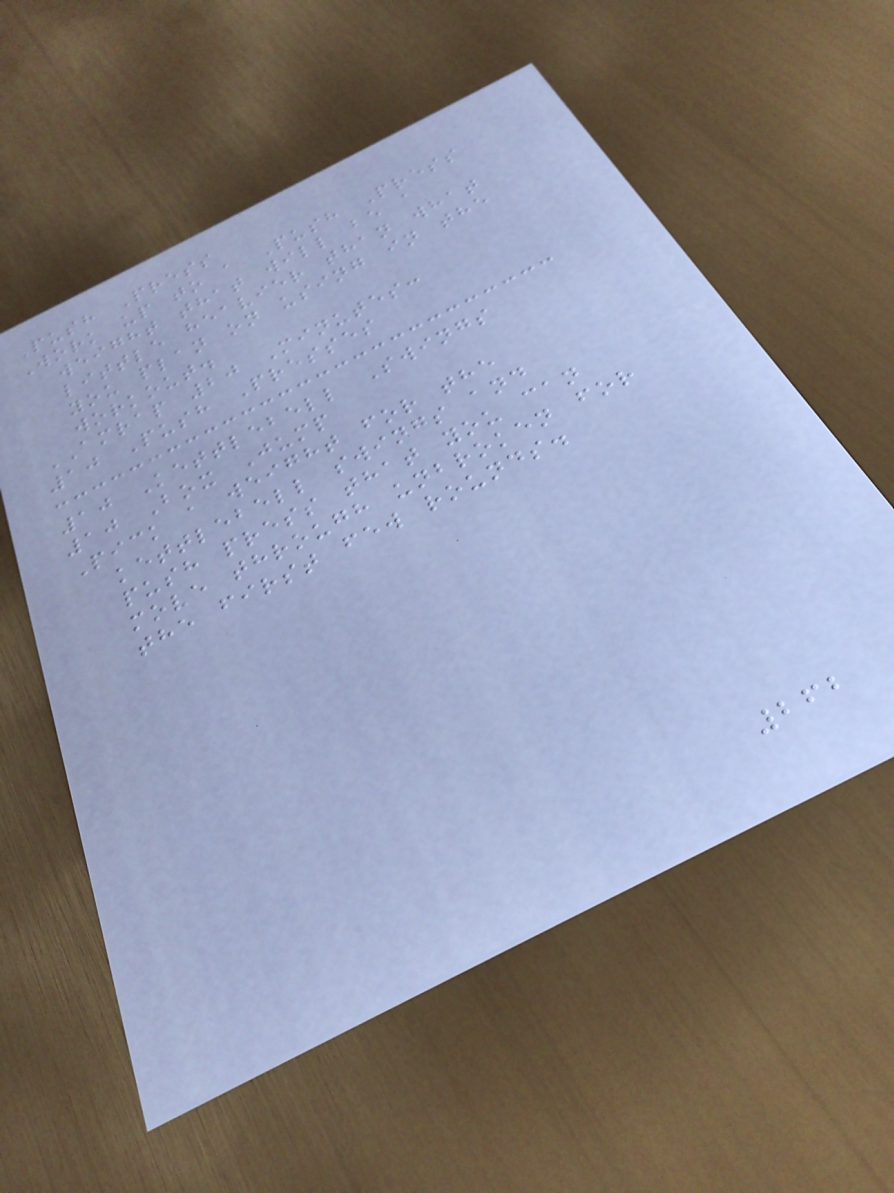Push Press
Work up to a Push Press
weight that will be a
little heavier than what
you plan on using in the
workout.
AMRAP 20 Minutes:
10 Push Presses
10 Kettlebell Swings
10 Box Jump
Pick a weight for the
kettlebell swings and
push press that you can
move through unbroken for
the first few rounds.
262
